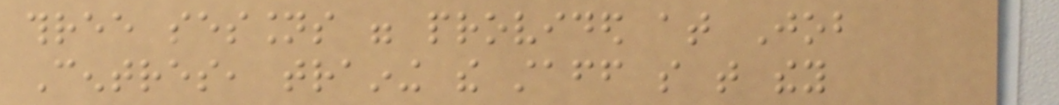three sessions were provided at Job
Centres, training the staff so that they
